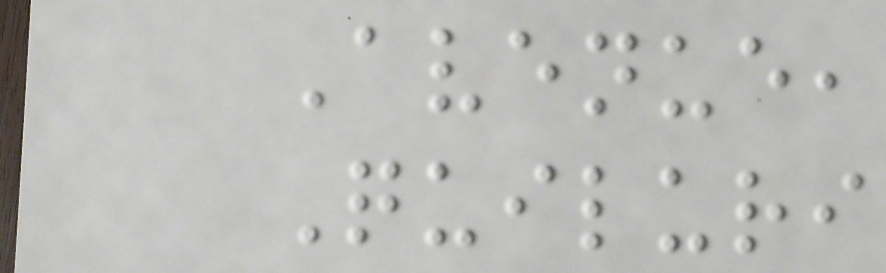Avenue,
Quiluri
